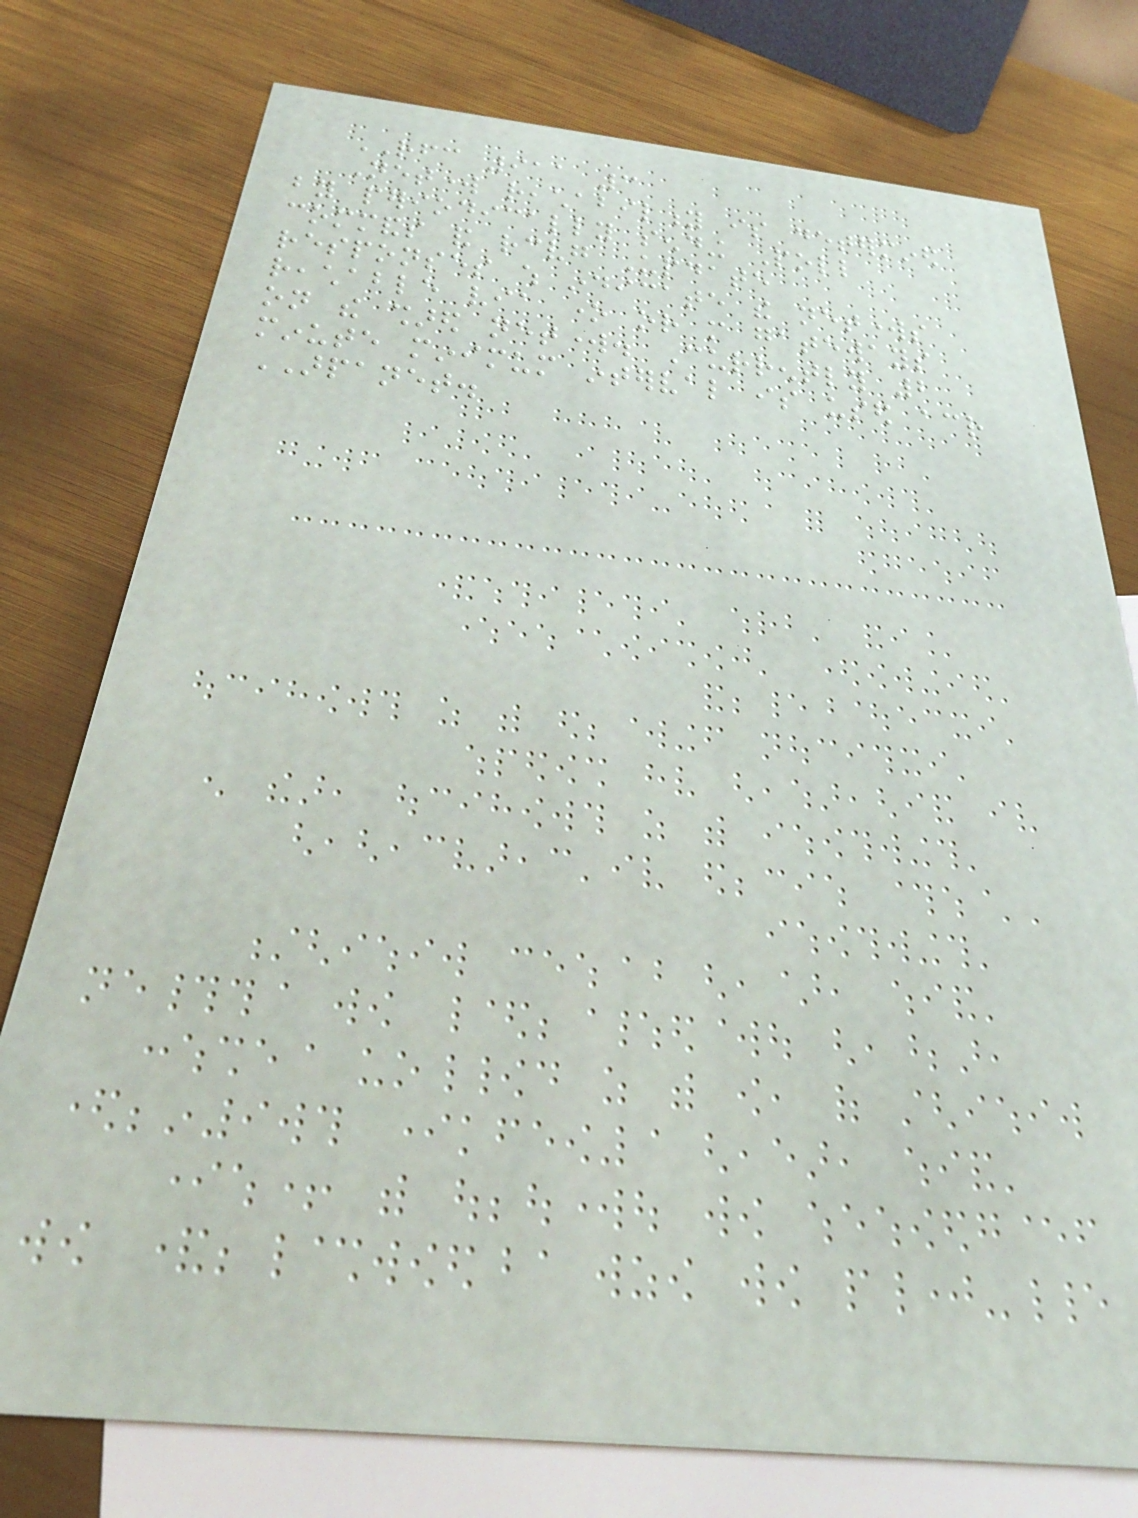RFC 911 3
Network reachability is determined
by periodically sending Poll
commands and receiving Update
responses which indicate the networks
reachable via one or more gateways
on the shared network. Currently 2
minute minimum interval is used across
ARPANET.
